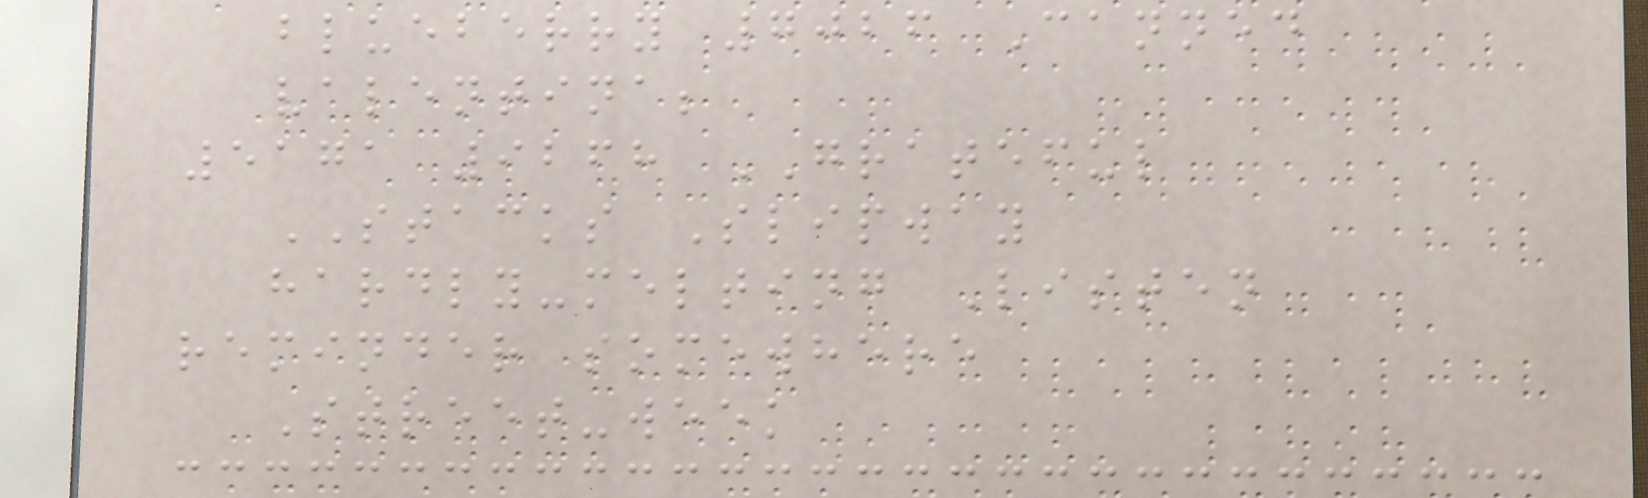blueberry 7026 Canned
valentina;
5171 9268 GRATEFUL
STACKS Slipway
hardly-melting Listen
reminder somewhere
Street-week
